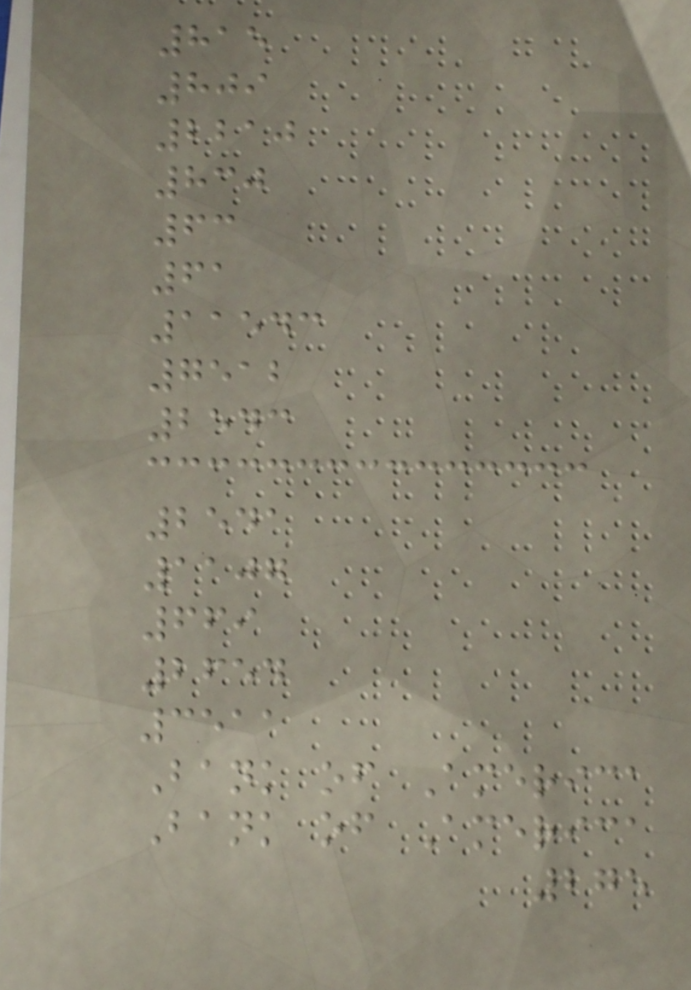815
809
2210
830
63
61
11543
7512
2543
2541
1107
669
2654
3511
Bank of America
Bank of America
275
